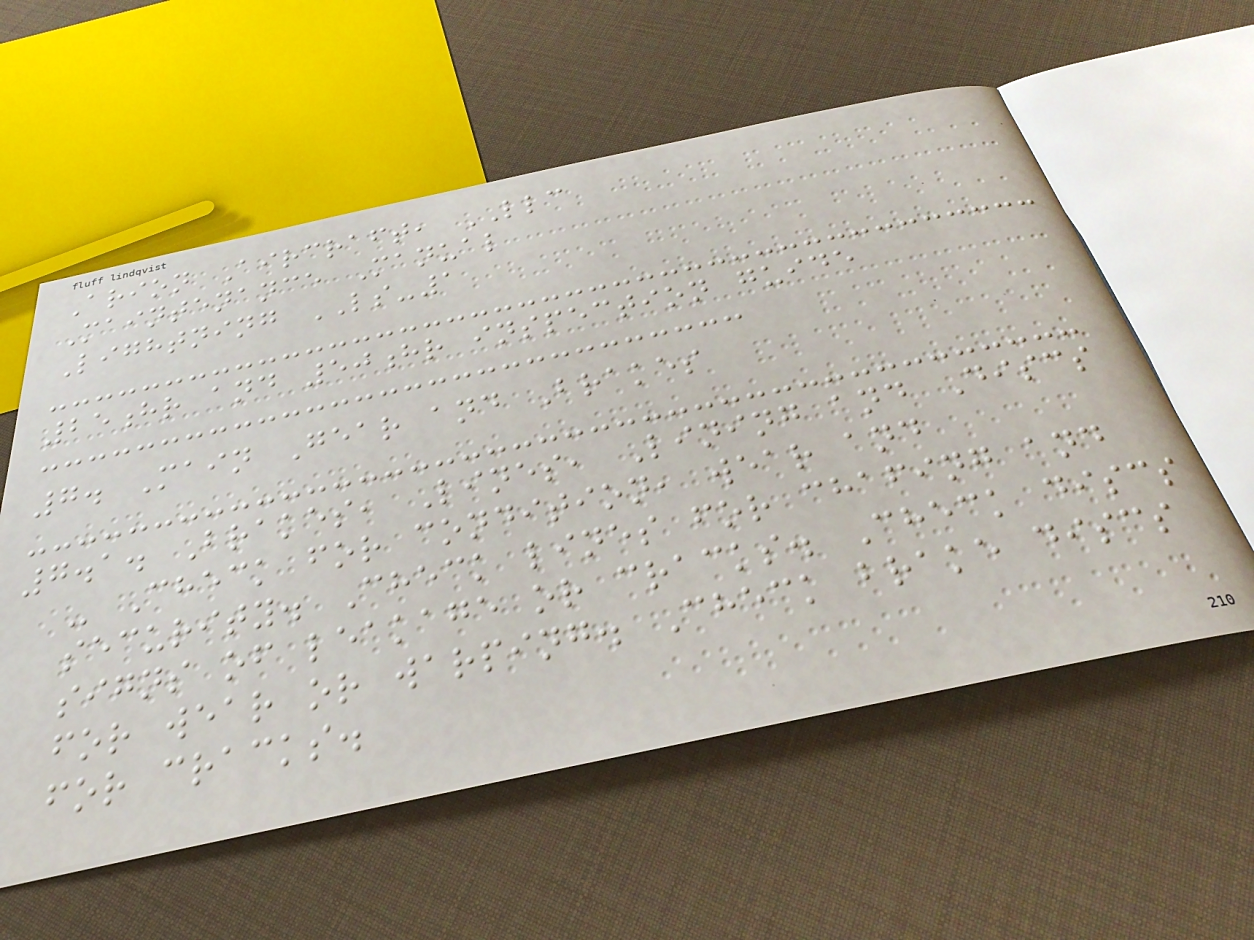Arion Aircraft, LLC
Maintenance Manual
Lightning LS-1
25hr and 50hr inspection guide
7. Main Gear and Brakes
7.1. Brakes, Lines, Lining and Discs
- Check for condition, wear and
security. Check lines for chafing and
signs of leakage or cracks. Check discs
for wear or warping. Check brake discs
for cracks.
